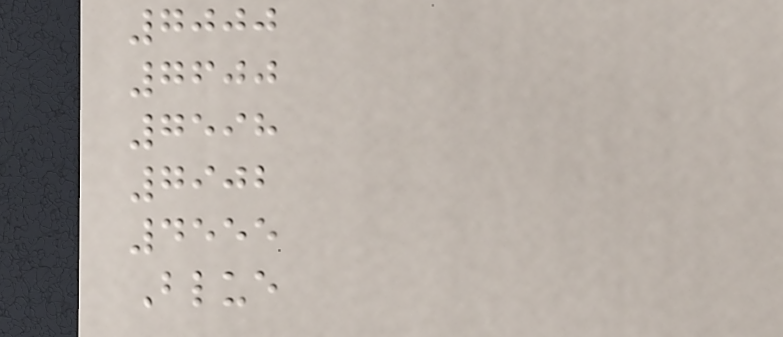7000
7600
7598
7902
4555
Blue
